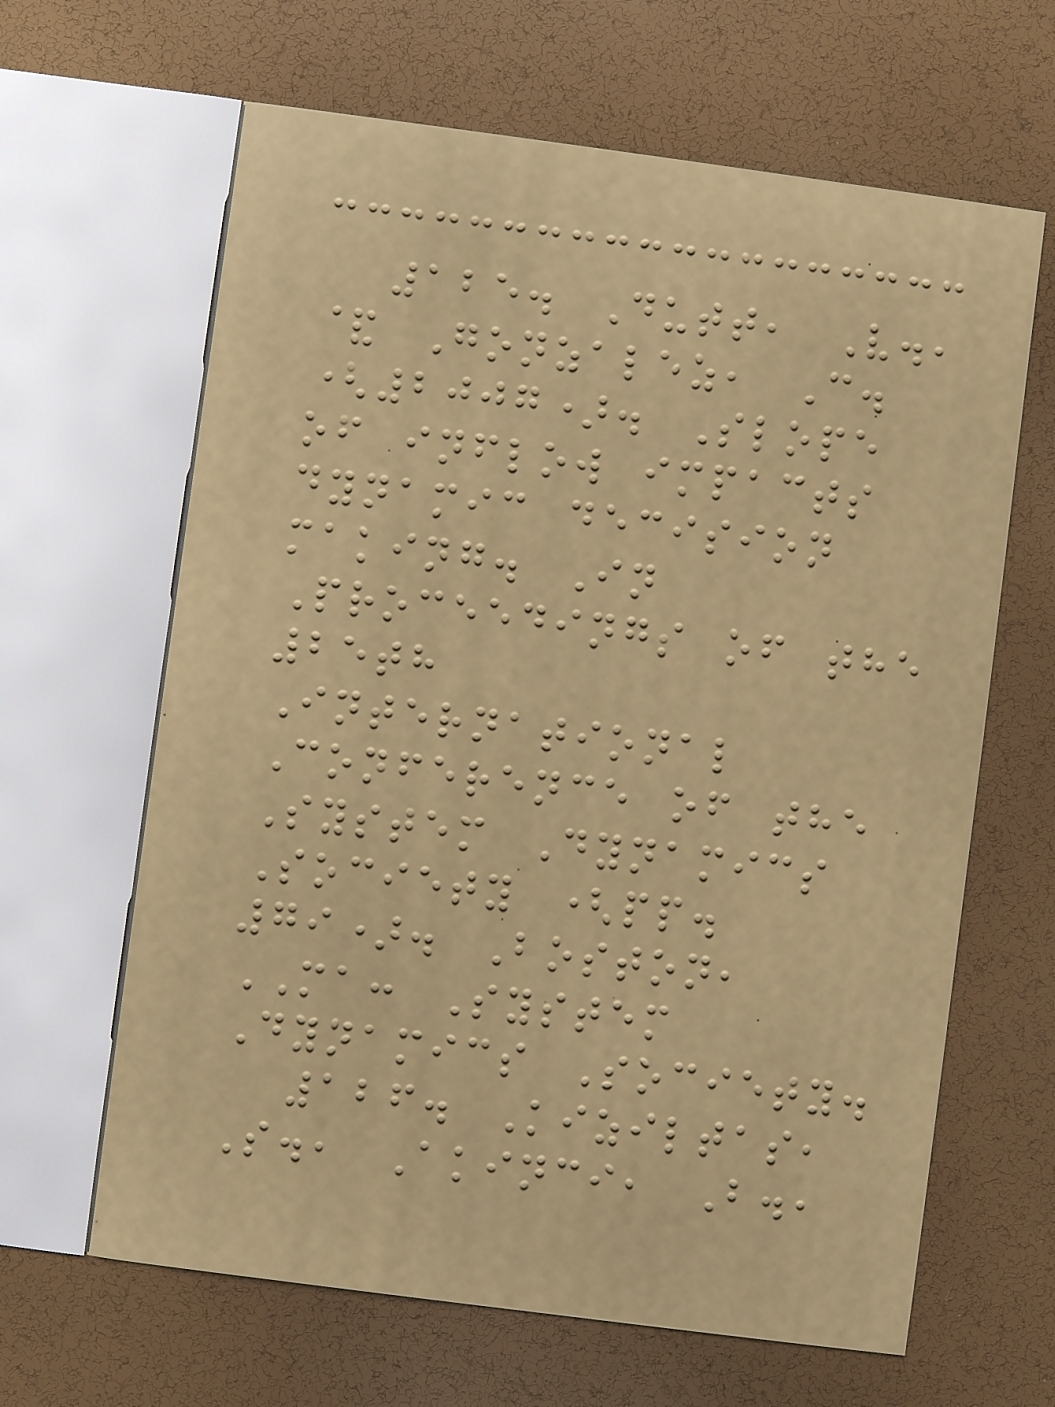125. Dutt, V.,
& Gonzalez, C.
(2007). Slope
of inflow impacts
dynamic decision
making. In
Proceedings of the
25th
International
Conference of the
System Dynamics
Society (pp.
79). Boston,
MA: System
Dynamics Society.
126. Kiziltas,
S., Akinci, B.,
